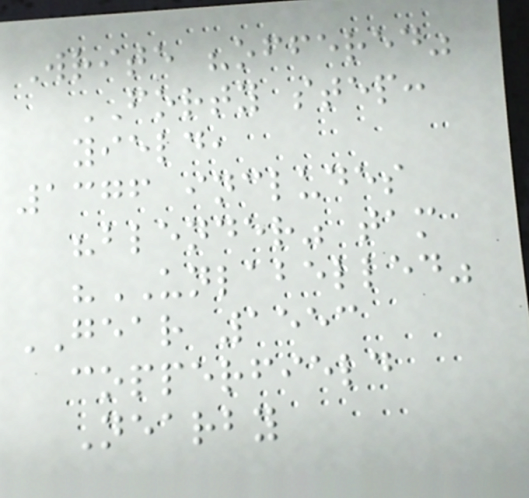Write "offered"
FORTY step:
yield,
1376 includes
"blender" tam
"UNLABELLED"
GEAR 1553
copperfield
Nearby
